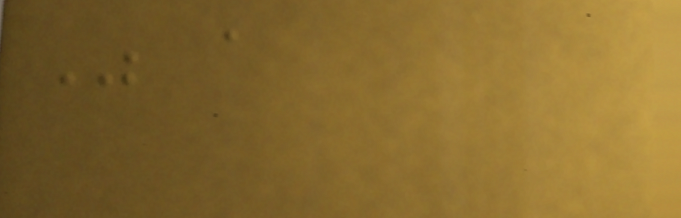Was a
